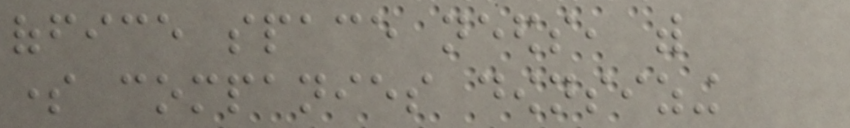office space needs, with
some companies downsizing
